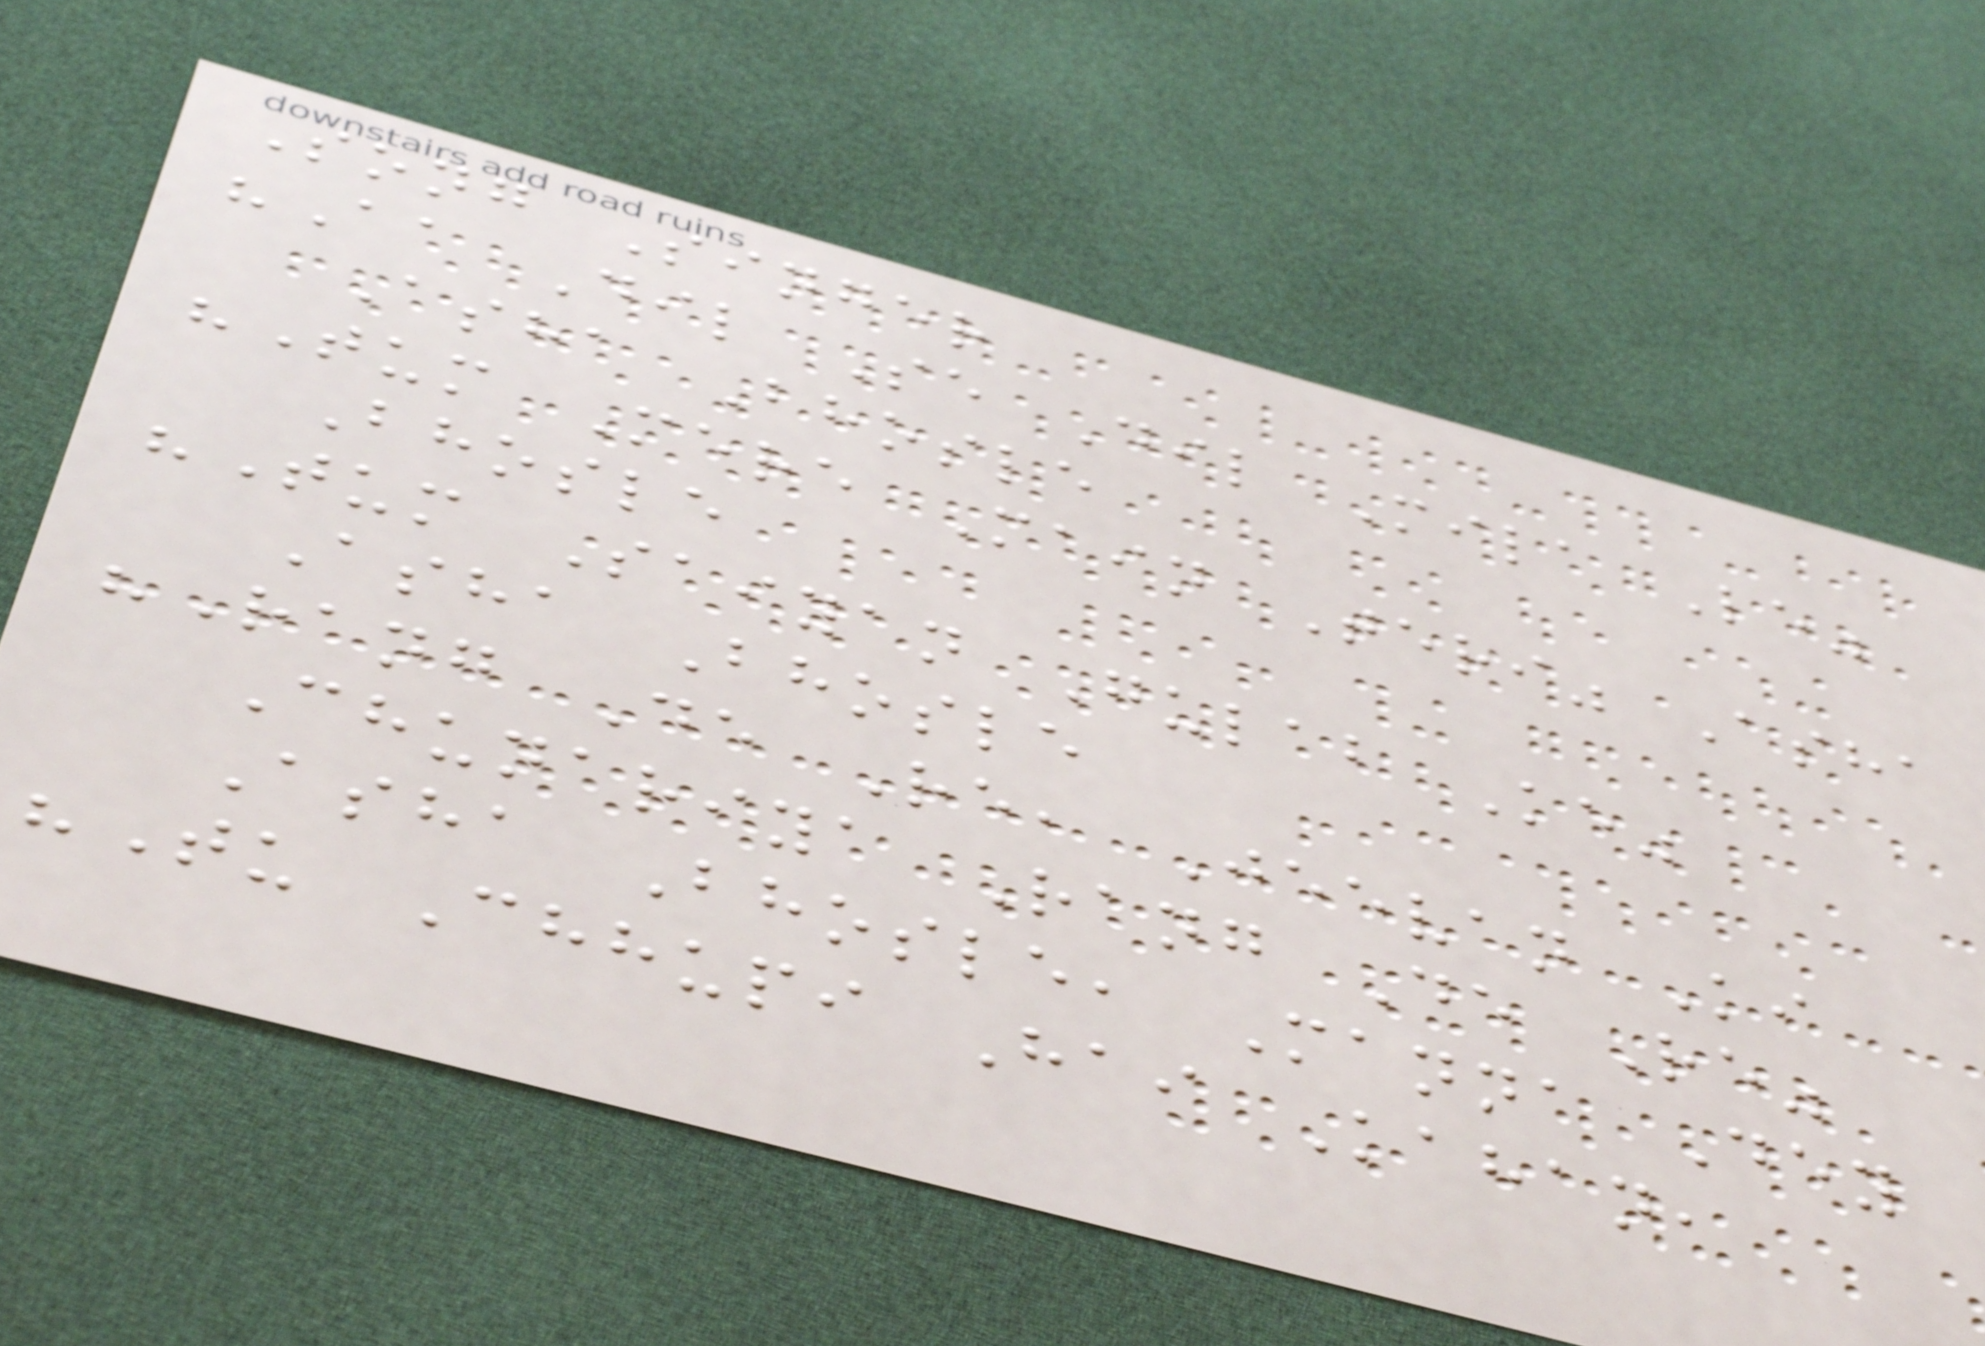Song Singer
"Aa Dil Se Dil Mila Le"
Asha Bhosle
"Tum Mere Main Teri" Asha
Bhosle
"Tum Saiyan Gulab Ke"
Asha Bhosle
"Rang De Re, Jeevan Ki
Chunariya Rang De Re"
Asha Bhosle, Manna Dey
"Tu Chhupi Hai Kahan,
